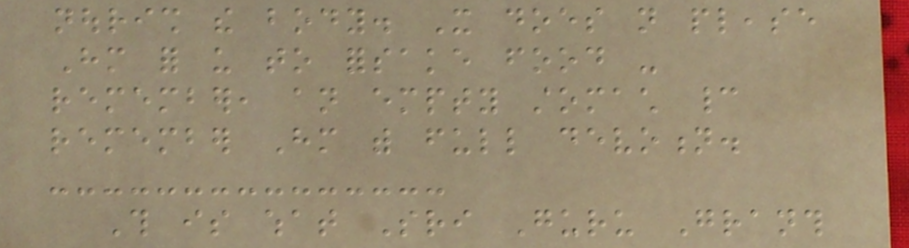nourish the body. It does not please
Him for us to forsake food -
remember, an empty stomach cannot
remember Him with full devotion.
This is what Sri Guru Granth
